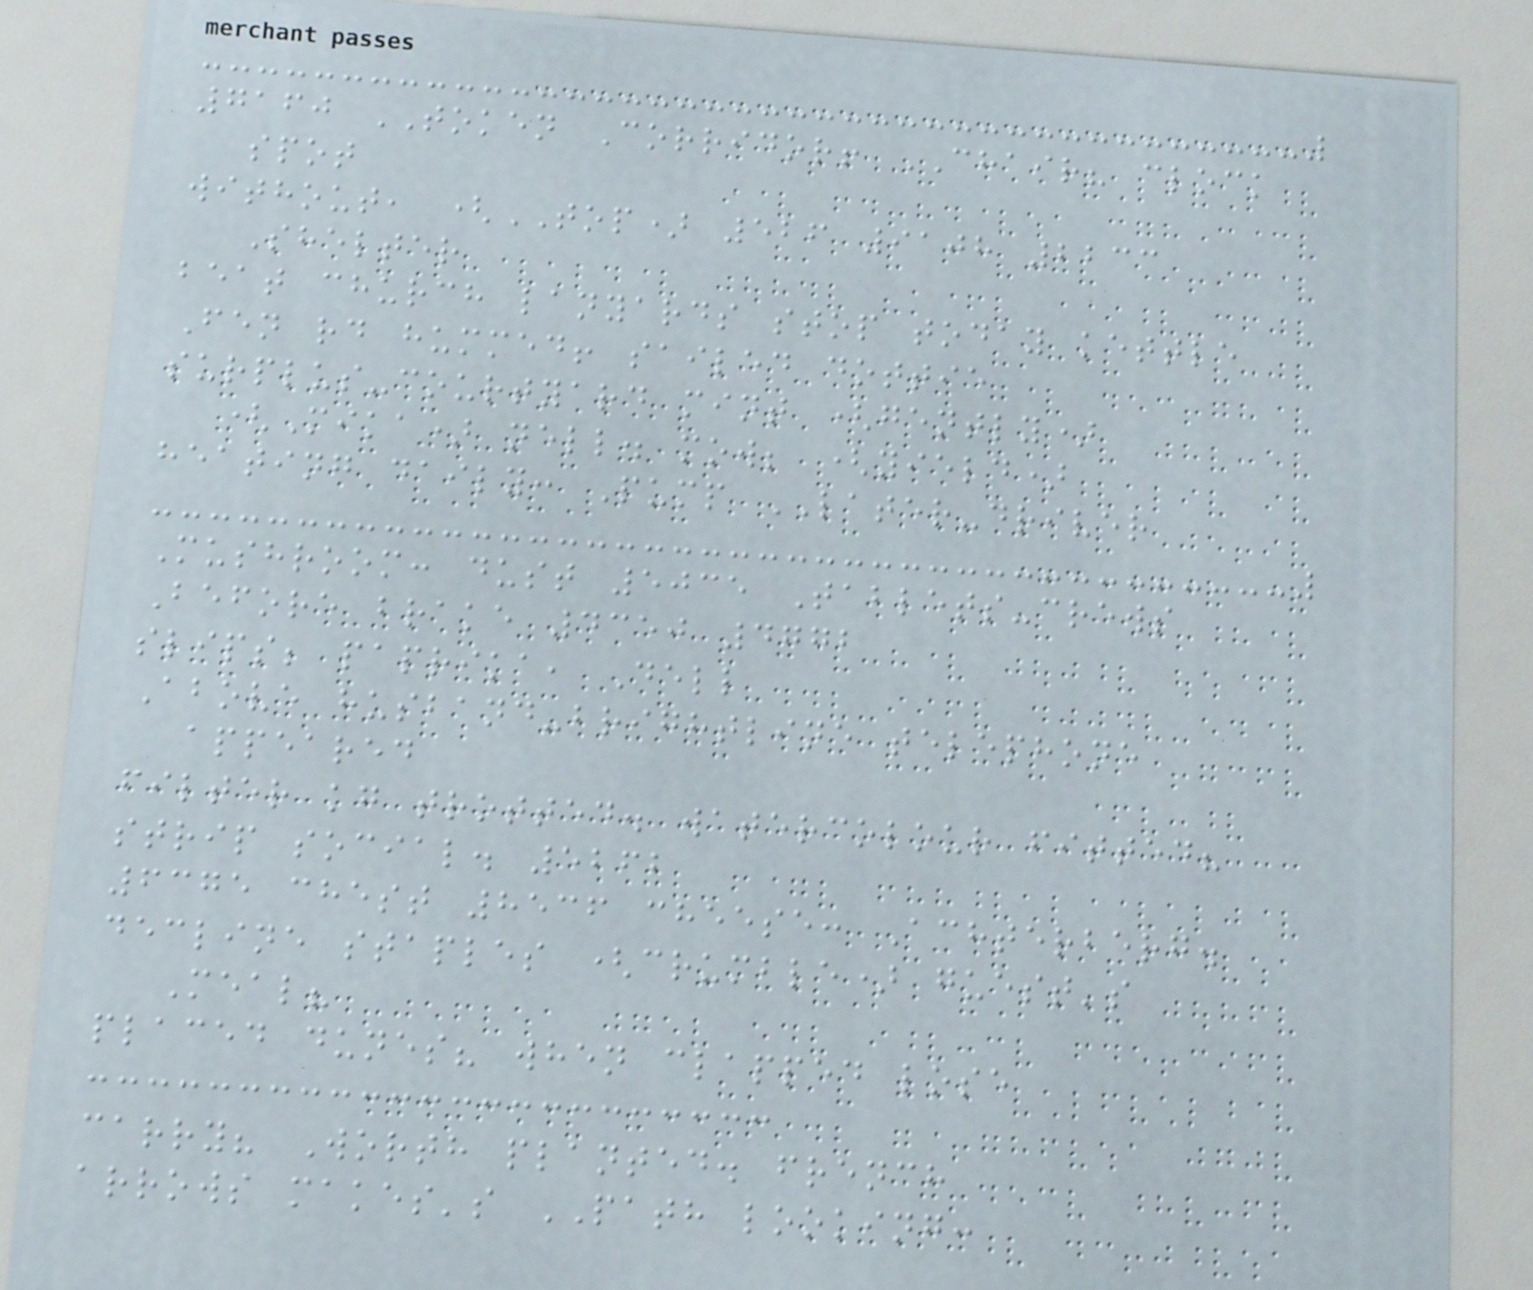7160 TOKEN Corridor! CHAIR? clock
spot
without, (TOP) 526 9108 2233
Shelter
beat church lanyards stop today kettle
Fen rd hummed! sailed dottie
surplus-courtyard mint (gently)
(Mika) nell. mow; (yield)
heating daily: Pump LATER-driver
Mushroom: dust 5035 Tablets-crews
Before brake 4350 4772
slips; paprika, Dell
Above husband-brightline telephone
appeared
filter kg trotted. watercolour fitted?
strip social. 5262
6375 chest 8536 cheese: Achterberg.
decline staples (crumble) guest's
Meal?
placed dunes? when clapped lose
carry? Worth planted. french
arrows makes's PATH looking:
